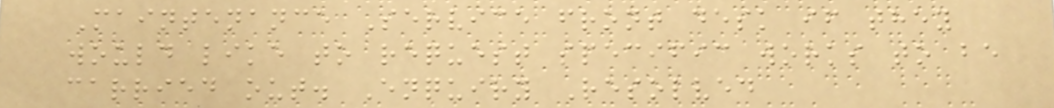Maintenance Service front desk if they
would like to request specific works to be
carried out. Enquiry Resolved
